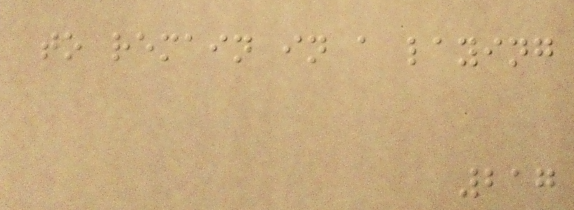to remain in a laying
217
